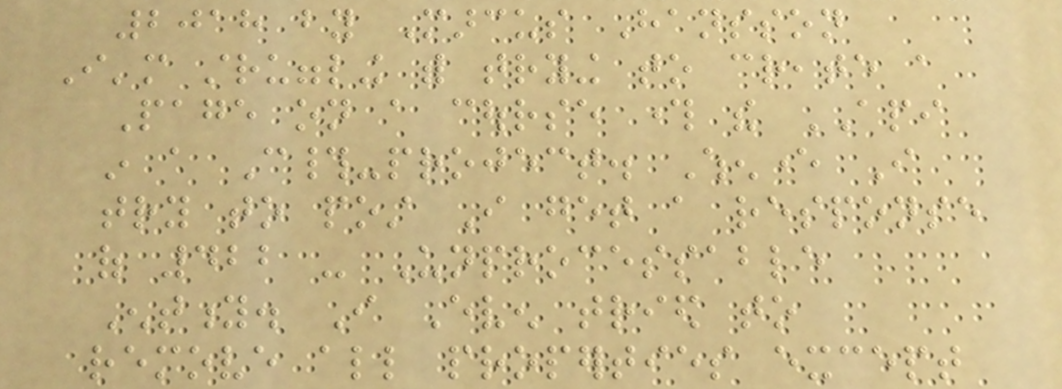2018 by Marcus Hansson
I'm struggling with trying to create a
Page on a course through the API
in a C#-project. Whenever I
try to post I get a response
of 422 - Unprocessable
Entity. I Even tried to
remove all properties except
